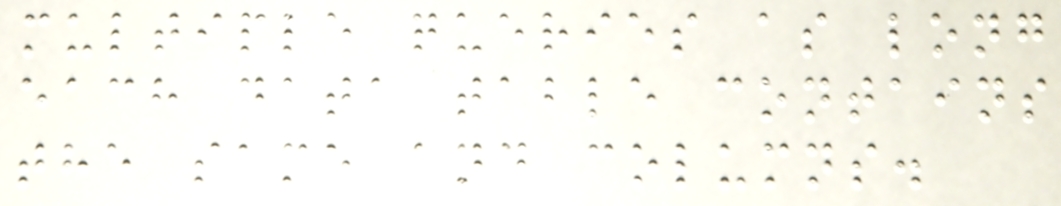multiple queries as long
each data table contains
the same and columns.
